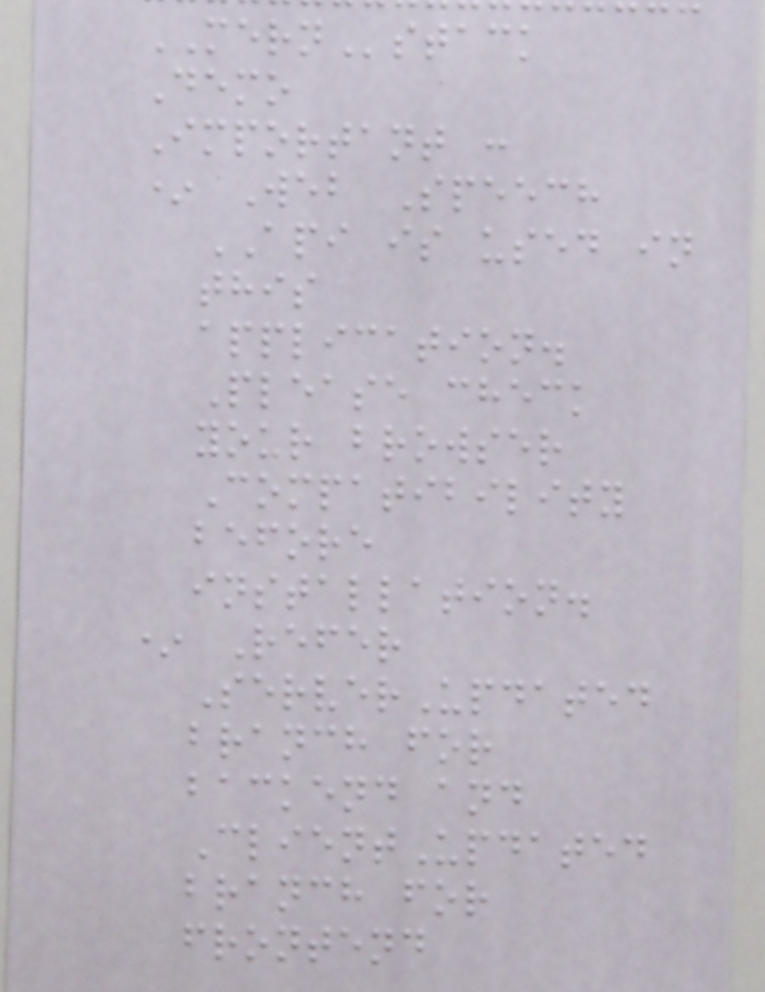MERNstack
Demo
Important :
* Web Speech
API is used in
this
application.
Please check
your browser
Compatibility
before
installation.
* Refer
ServerUpdated
branch for
backend and
ClientUpdated
branch for
frontend
